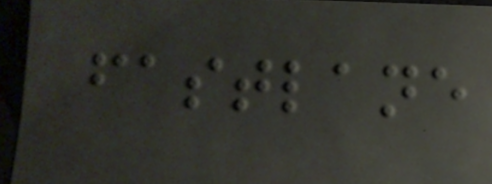fastlane
